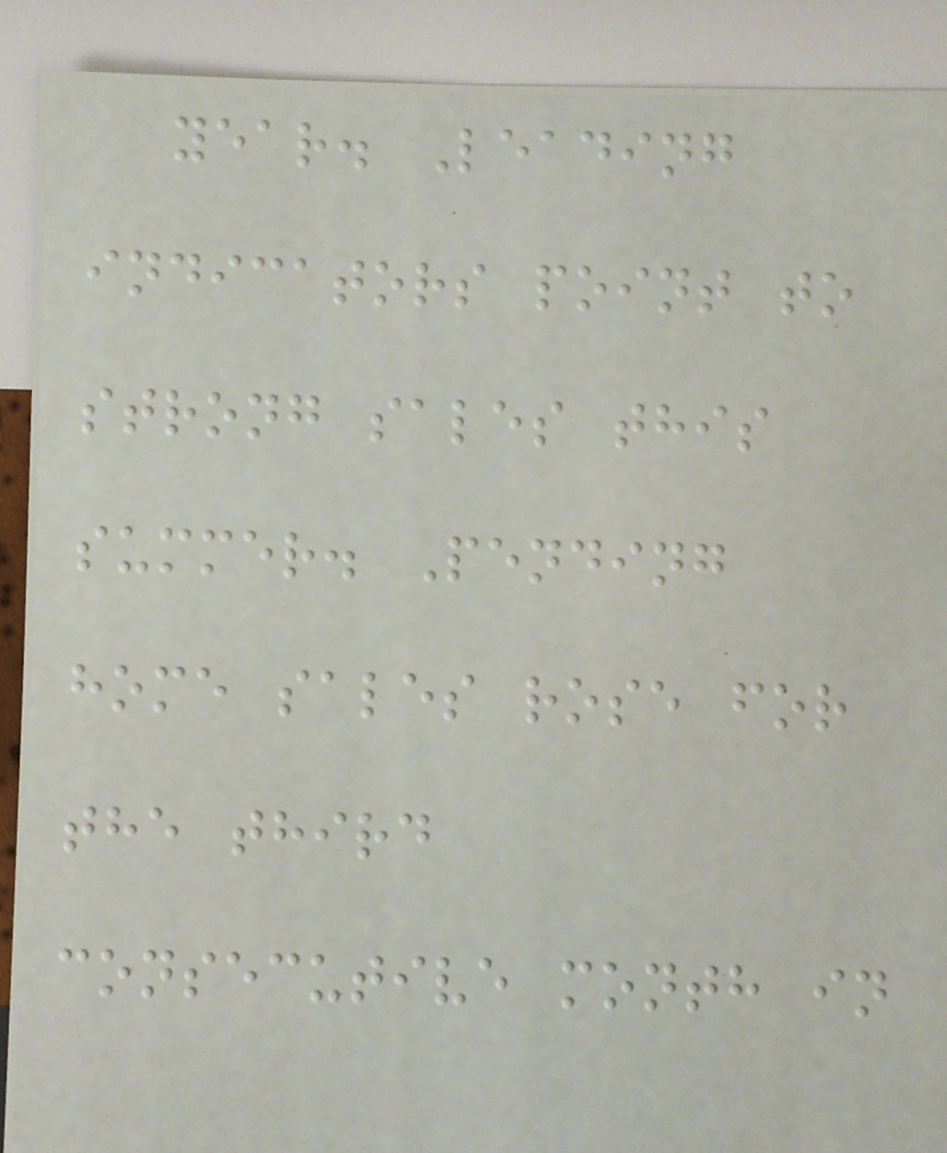year. Leading
indicators point to
strong sales this
summer. Pending
home sales rose for
the third
consecutive month in
